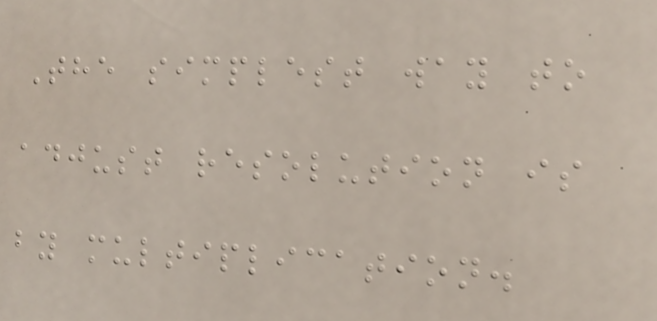The simplest way to
adjust resolution is
by multiplication.
